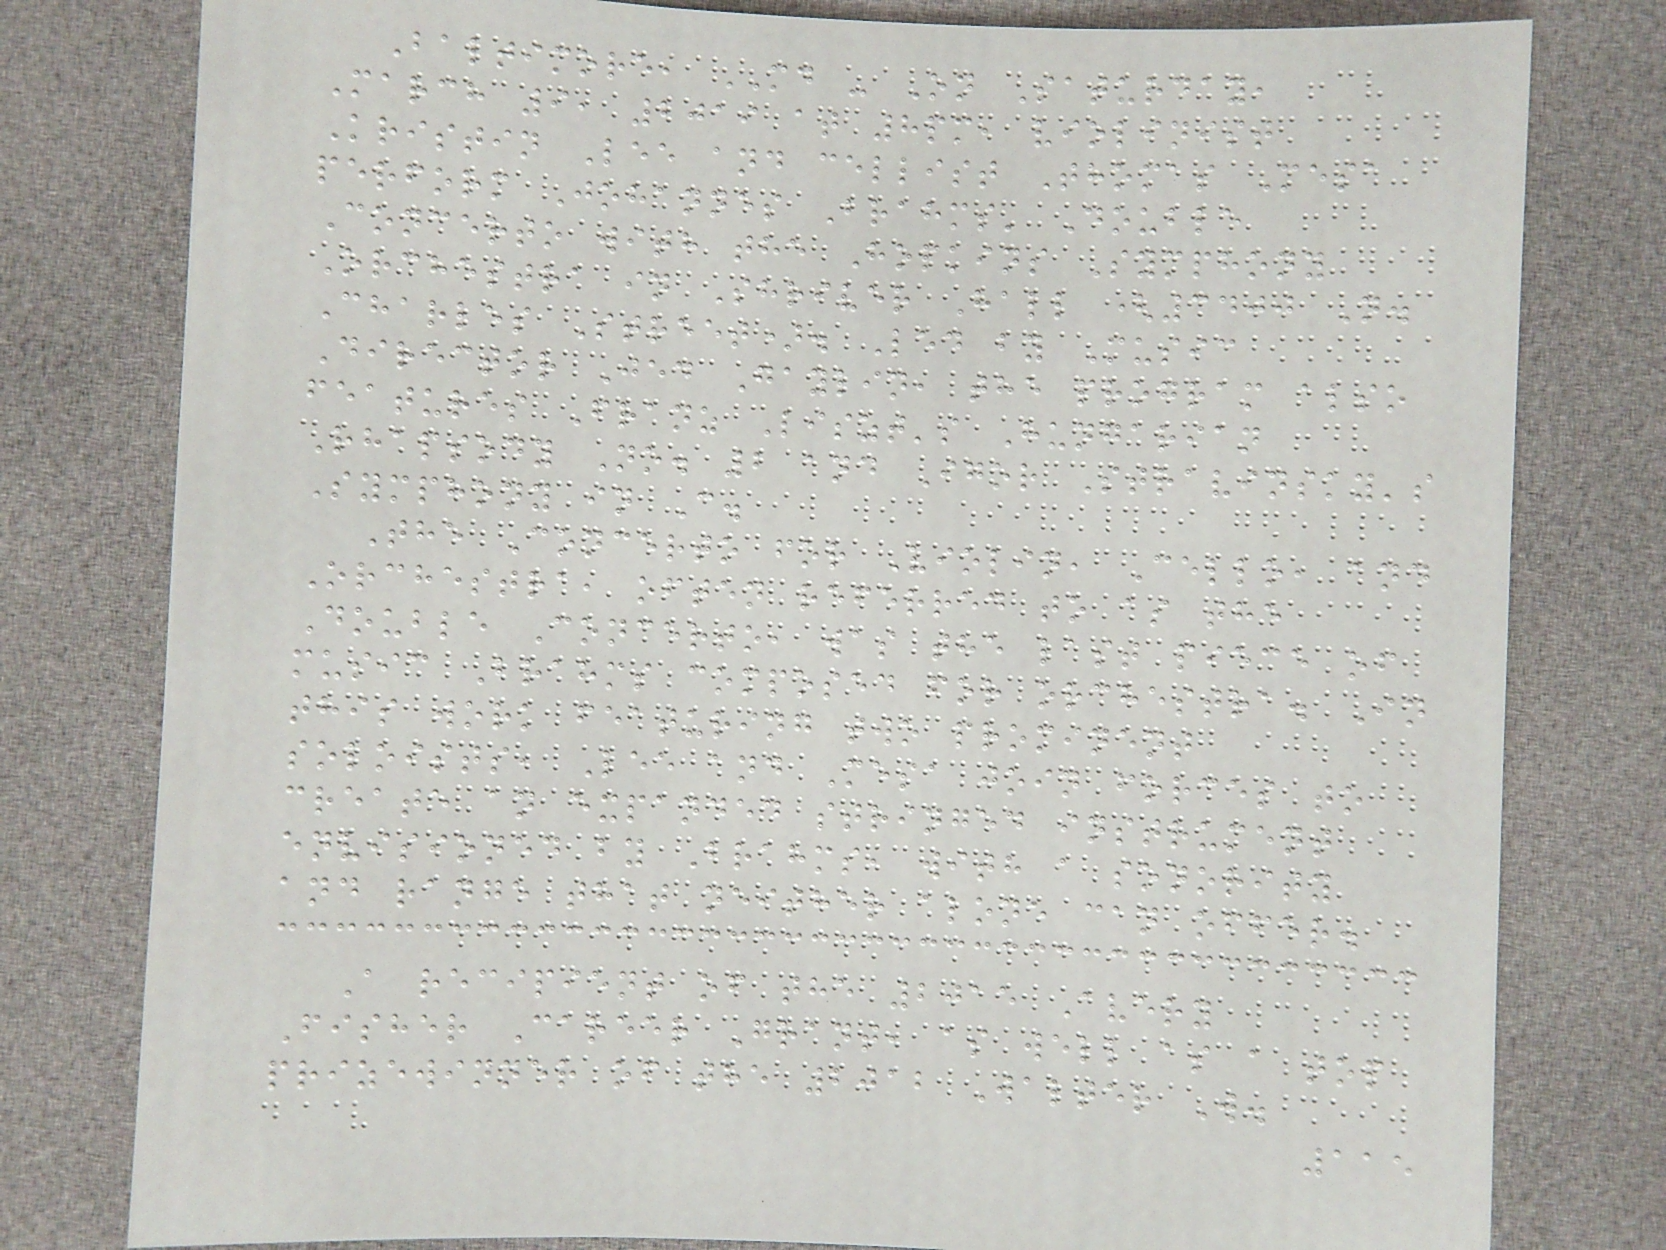Baltimore, MD - On Saturday,
March 9, 2019 at 8pm, violinist
Kristin Lee and cellist Thomas Mesa
perform Johannes Brahms' Double
Concerto with the Hopkins Symphony
Orchestra in Shriver Hall (3400 N.
Charles Street). Led by Music
Director Jed Gaylin, the program also
features Franz Liszt's Hungarian
Rhapsody No. 2 and Igor Stravinsky's
Symphony in C.
The Concerto for Violin, Cello, and
Orchestra, often referred to as the
Double Concerto, was the last piece of
music Brahms composed for orchestra. In
this work featuring two prominent
soloists, Lee and Mesa join forces to
create an expanded stringed instrument
envisioned by Brahms, with a sonority
and range that neither alone can offer.
A recipient of the 2015 Avery
Fisher Career Grant, as well as a top
prizewinner of the 2012 Walter W.
115
